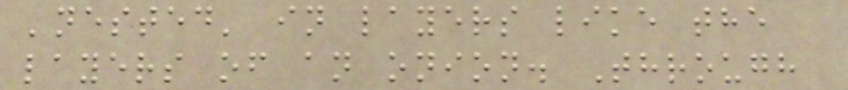'nested' in layers like the
layers of an onion. Through
